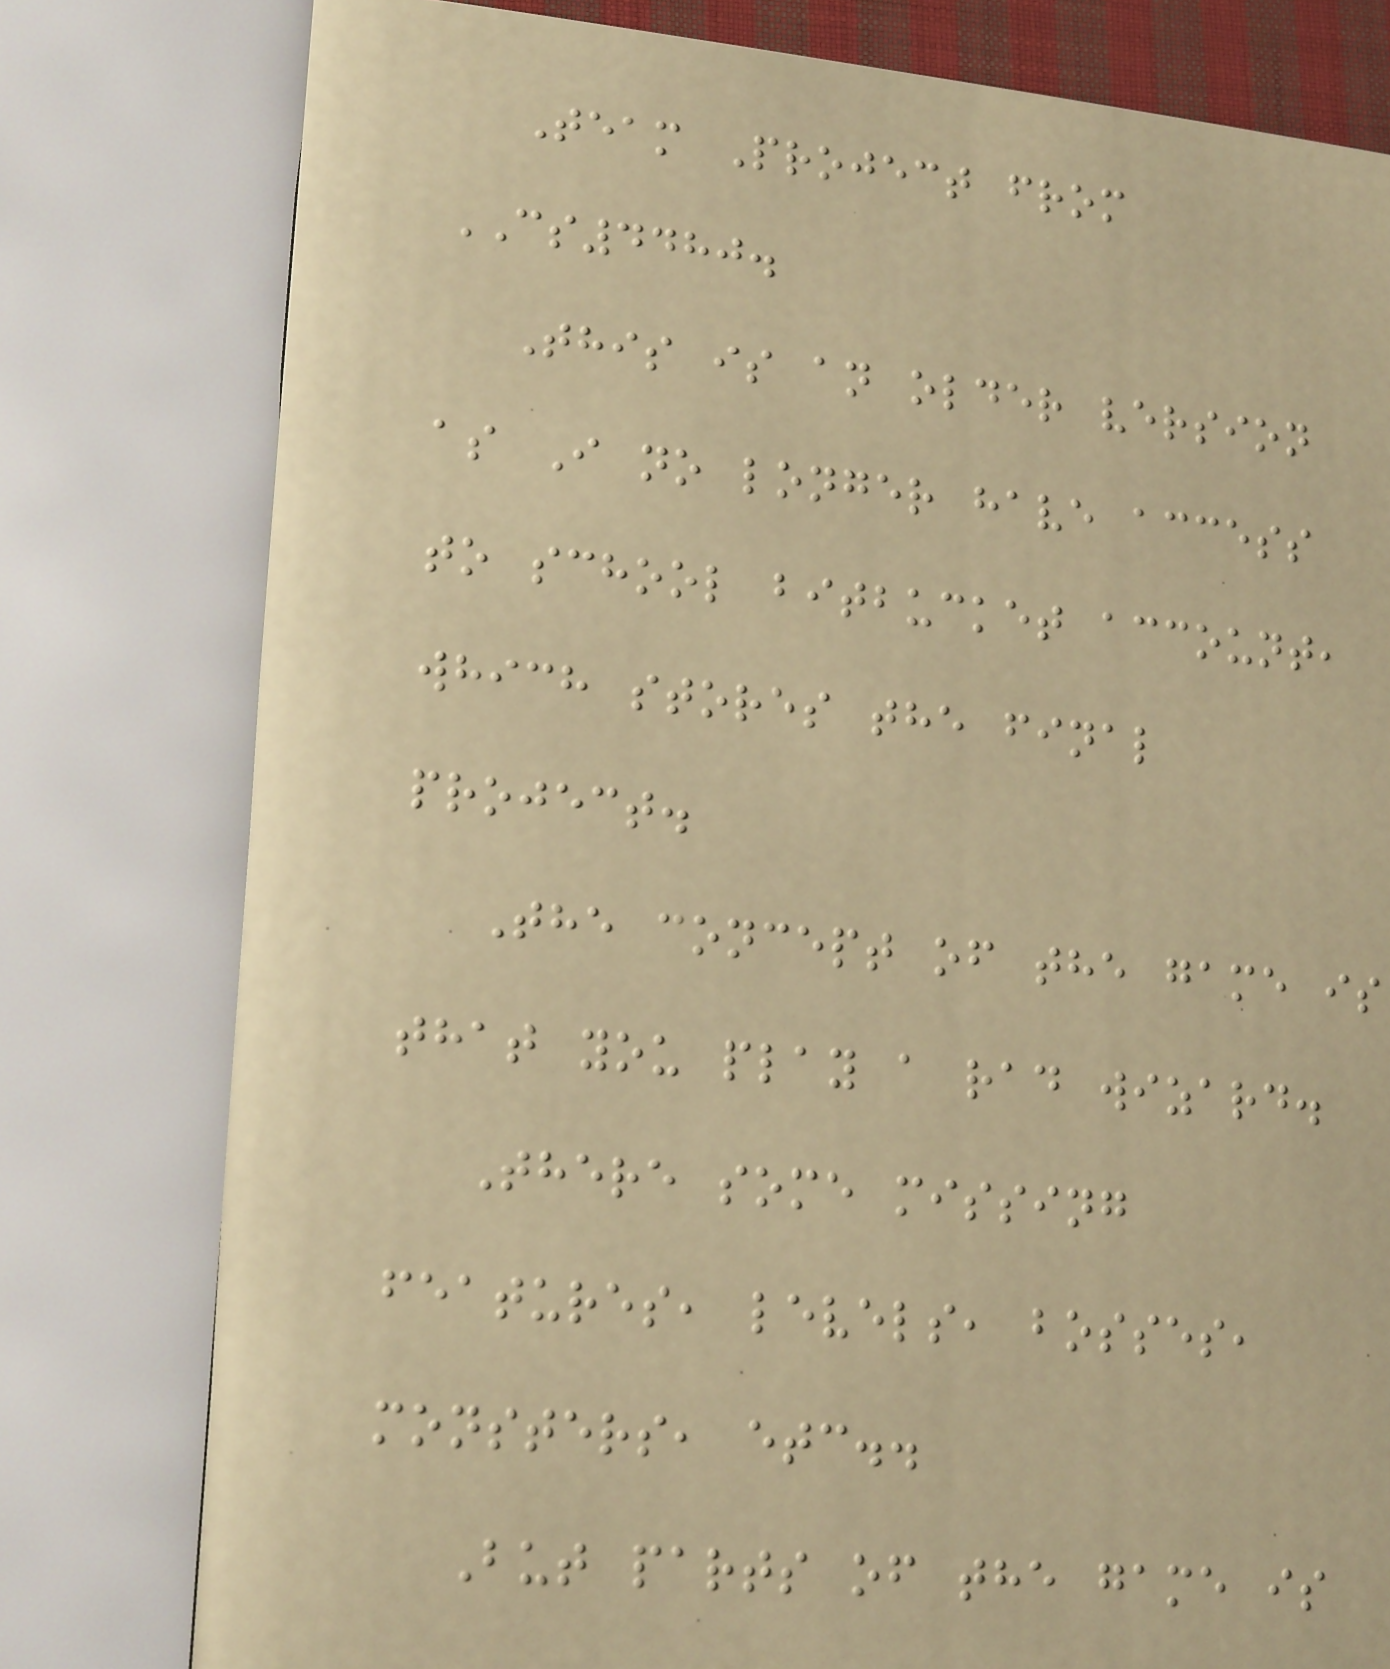Team Project from
CS4480.
This is an older version
as I no longer have access
to school bitbucket account,
which stores the final
project.
The concept of the game is
that you play a rad wizard.
There some missing
features, levels, bosses,
monsters, etc..
But parts of the game is
